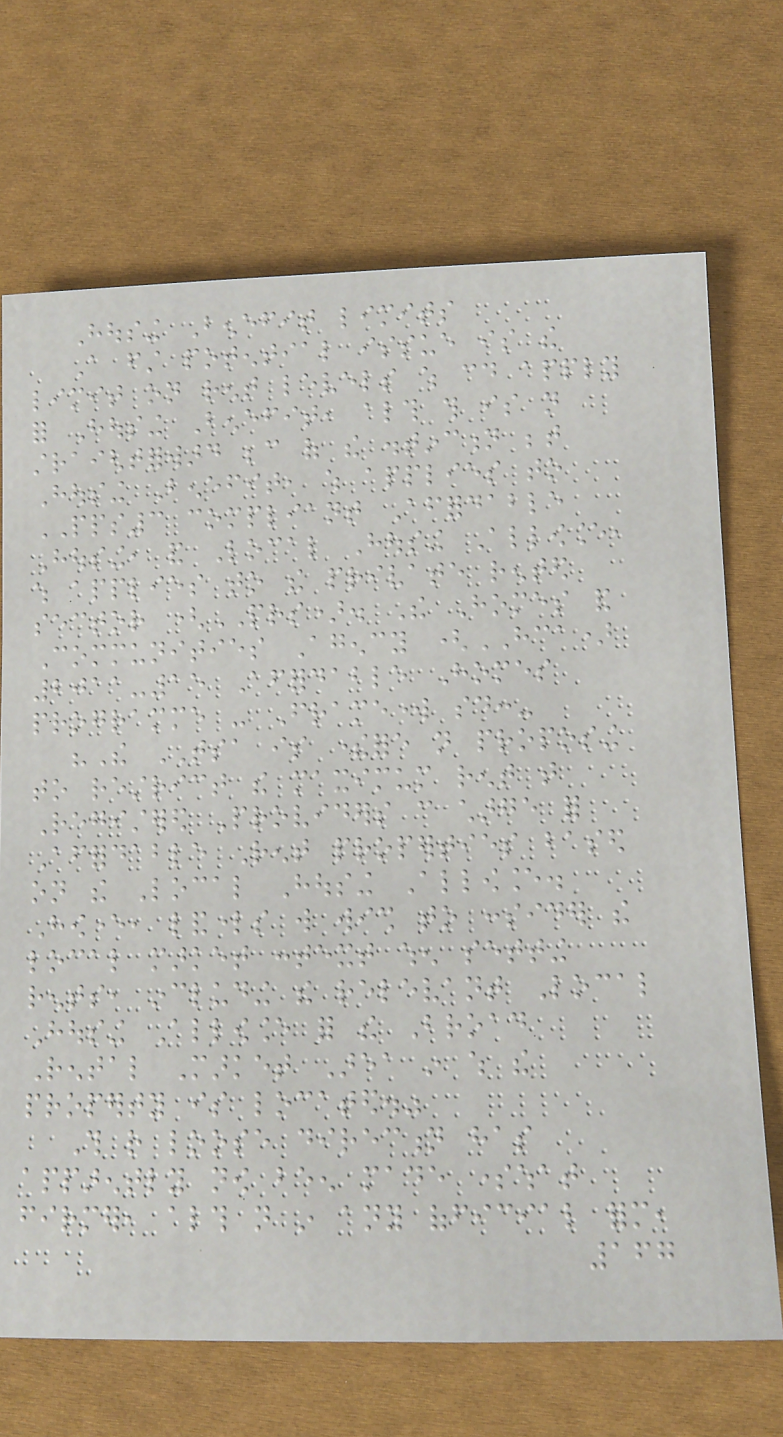Housing Benefit limits
A first potential issue is the
limit on rent levels which could apply
for Housing Benefit, although this is not
straightforward because of the distinction between
Housing Benefit, which applies to
PPS3 compliant Affordable
Housing, and Local Housing Allowance,
which applies to the private rented
sector (PRS). The Homes and
Communities Agency (HCA)
2011-15 Affordable Homes
programme - Framework said:-
"The TSA is therefore not proposing
to restrict the maximum rent that
Registered Providers can charge for
Affordable Rent properties based
on the Local Housing Allowance.
However, landlords will wish to consider the
local market context when setting
rents, including the relevant Local
Housing Allowance for the Broad
Rental Market Area in which the
property is located."
This rather loose direction has
apparently now been made somewhat
firmer, although not in any official form,
167
